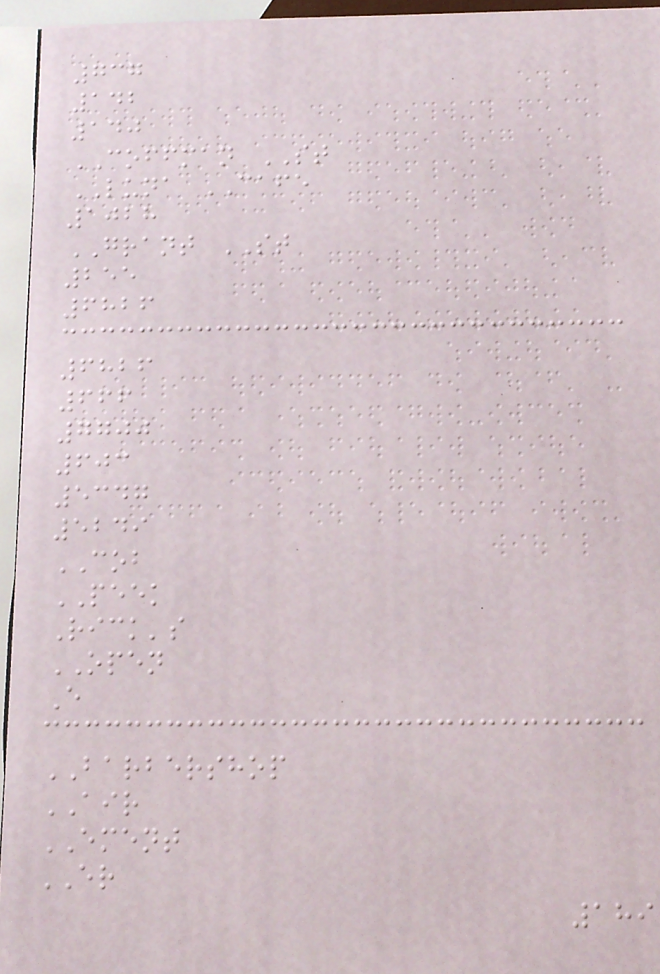737
142
140
COFFMAN ST
LUNA CAFE
1028
GRANT ST
255
6826
6826
666
7700
603
5347
5249
COB
PEEK
Rick's
OPEN
E
BARBERSHOP
AIR
EMENT
ER
189
